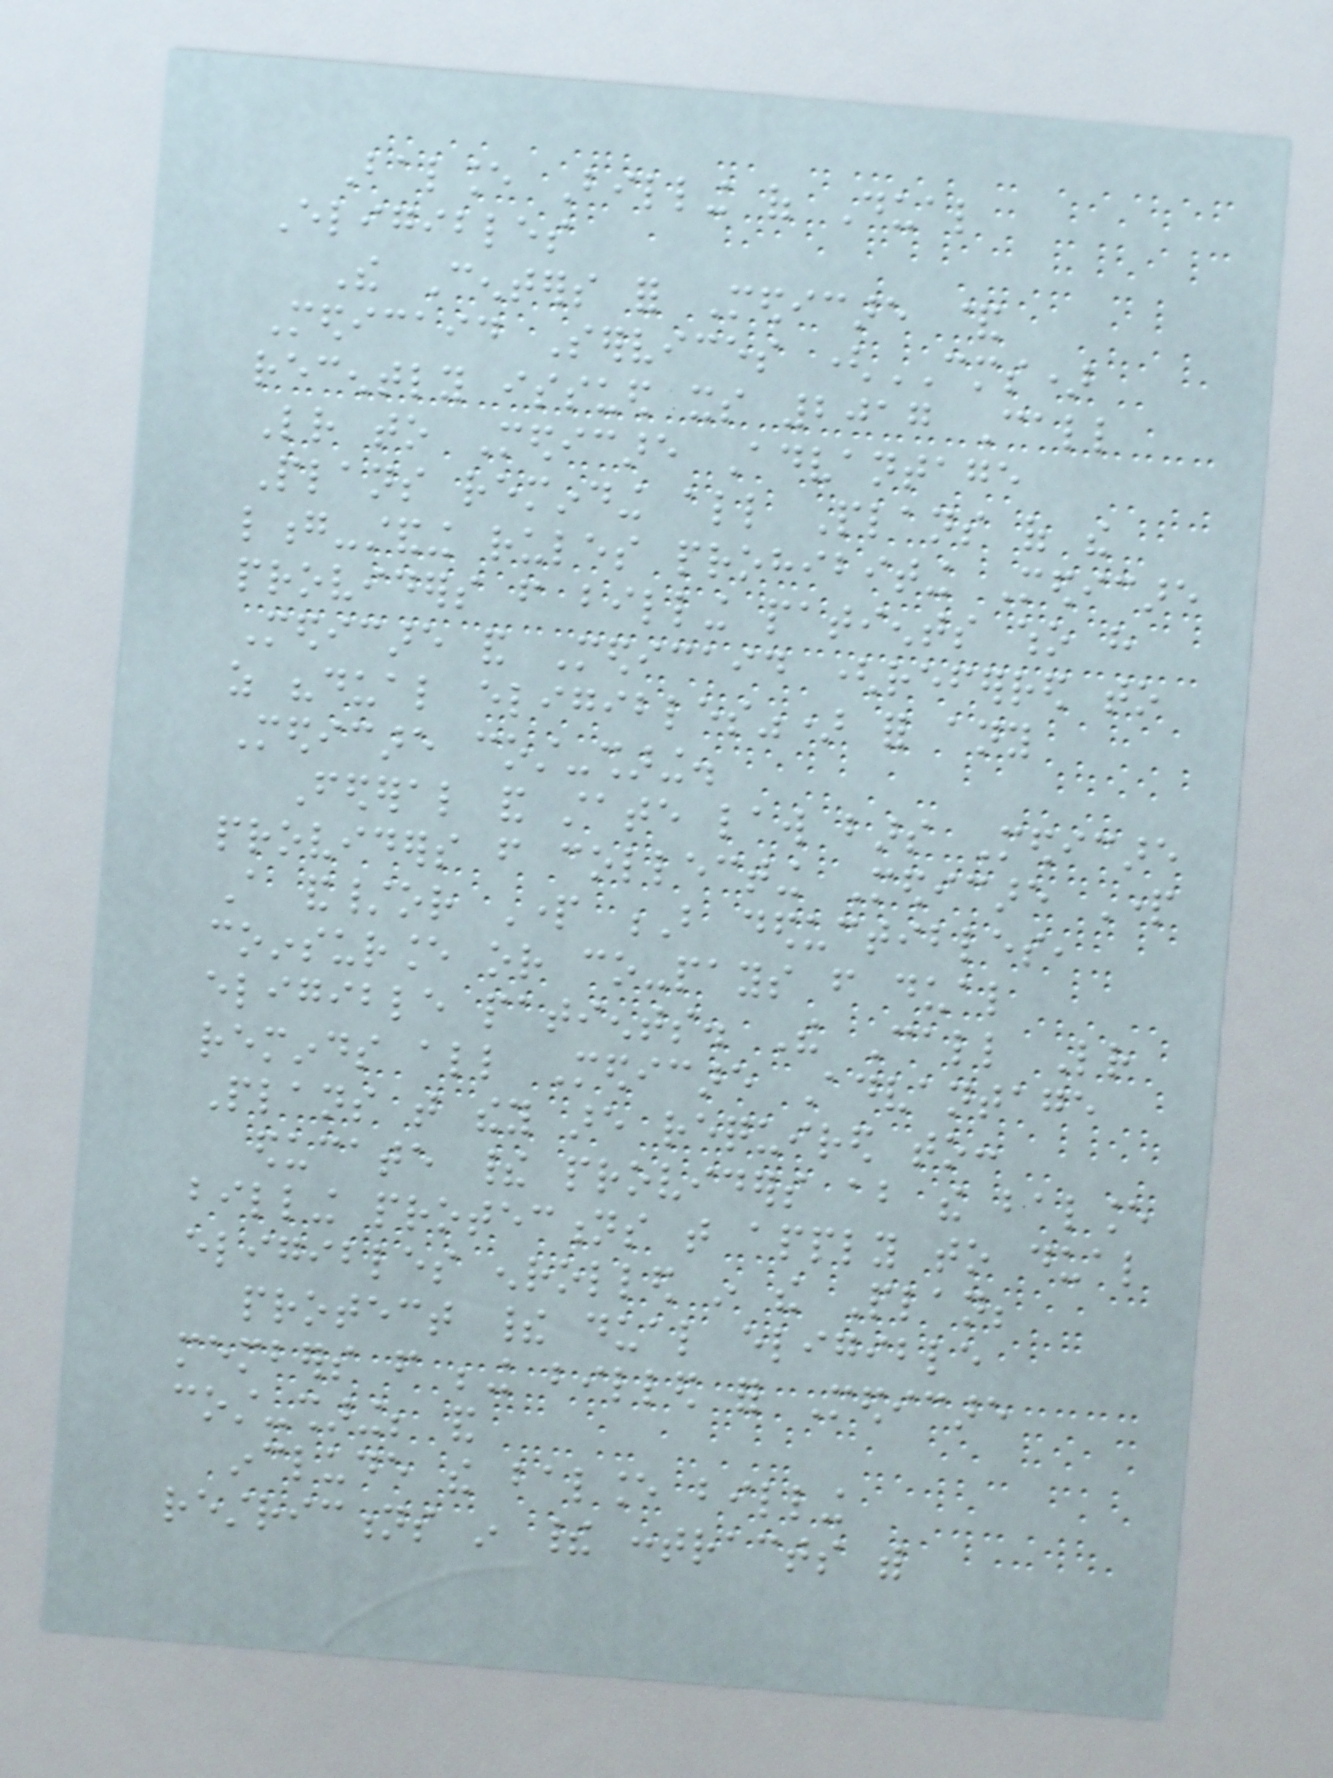Balance Billing of Dual
Eligibles
The Centers for Medicare &
Medicaid Services (CMS)
recently issued its 2017 Call
Letter to Medicare Advantage
Plans reminding all Plans of the
long-standing rules prohibiting Medicare
providers from billing patients who have
Medicare and Medicaid (referred to
as "dual eligibles") for any
Medicare cost-sharing.
Federal and state law bars Medicare
providers from collecting Medicare Part
A and/or Part B deductibles,
coinsurance or co-pays from dual
eligible patients. The Call Letter
reminds all Medicare Advantage
Plans that they are required to:
educate their providers about the balance
billing protections that apply to dual
eligibles enrolled in the Plan;
protect their dual eligible
members from being billed for Medicare
cost-sharing; and
include the balance billing
restrictions in their contracts with
